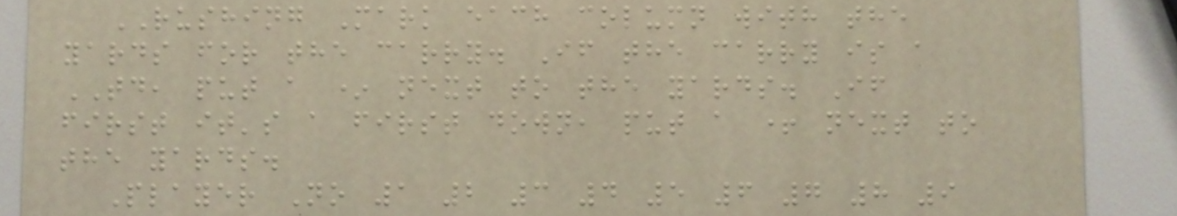RUSHING Mark each column with the
yards for the carry. If the carry is a
TD, put a * next to the yards. If
first it's a first down, put a + next to
the yards.
Player No 1 2 3 4 5 6 7 8 9
